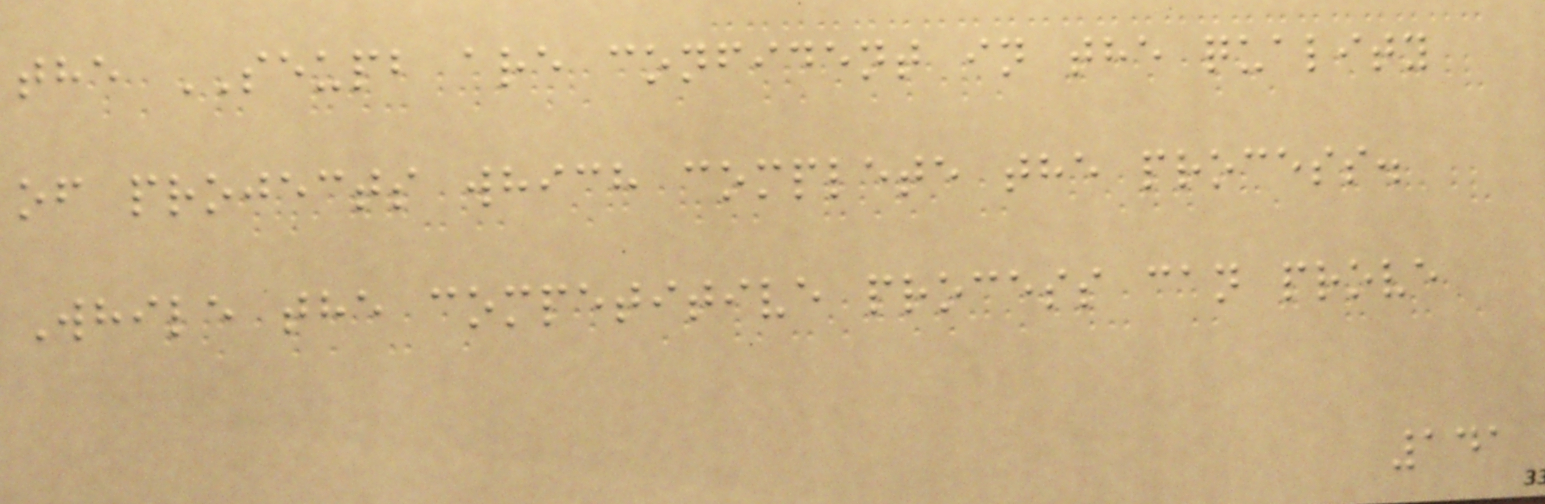the SEUPB are confident in the quality
of projects which complete the process.
While the competitive process can prove
141
